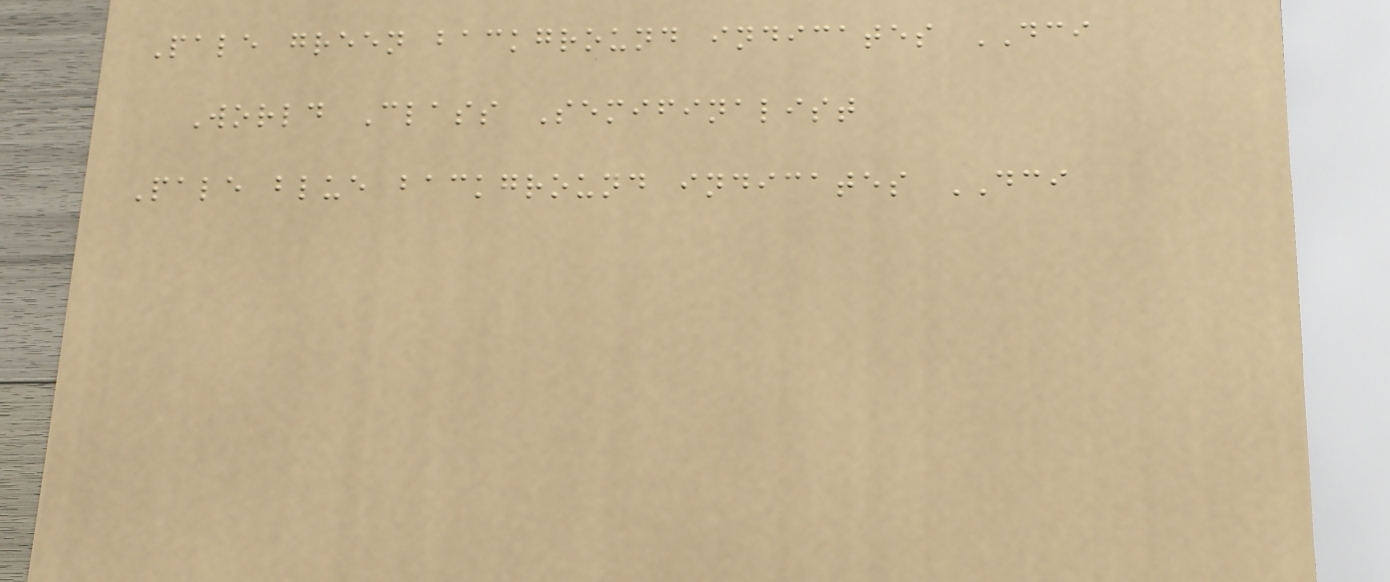Pale green background indicates DCI
World Class Semifinalist
Pale blue background indicates DCI
